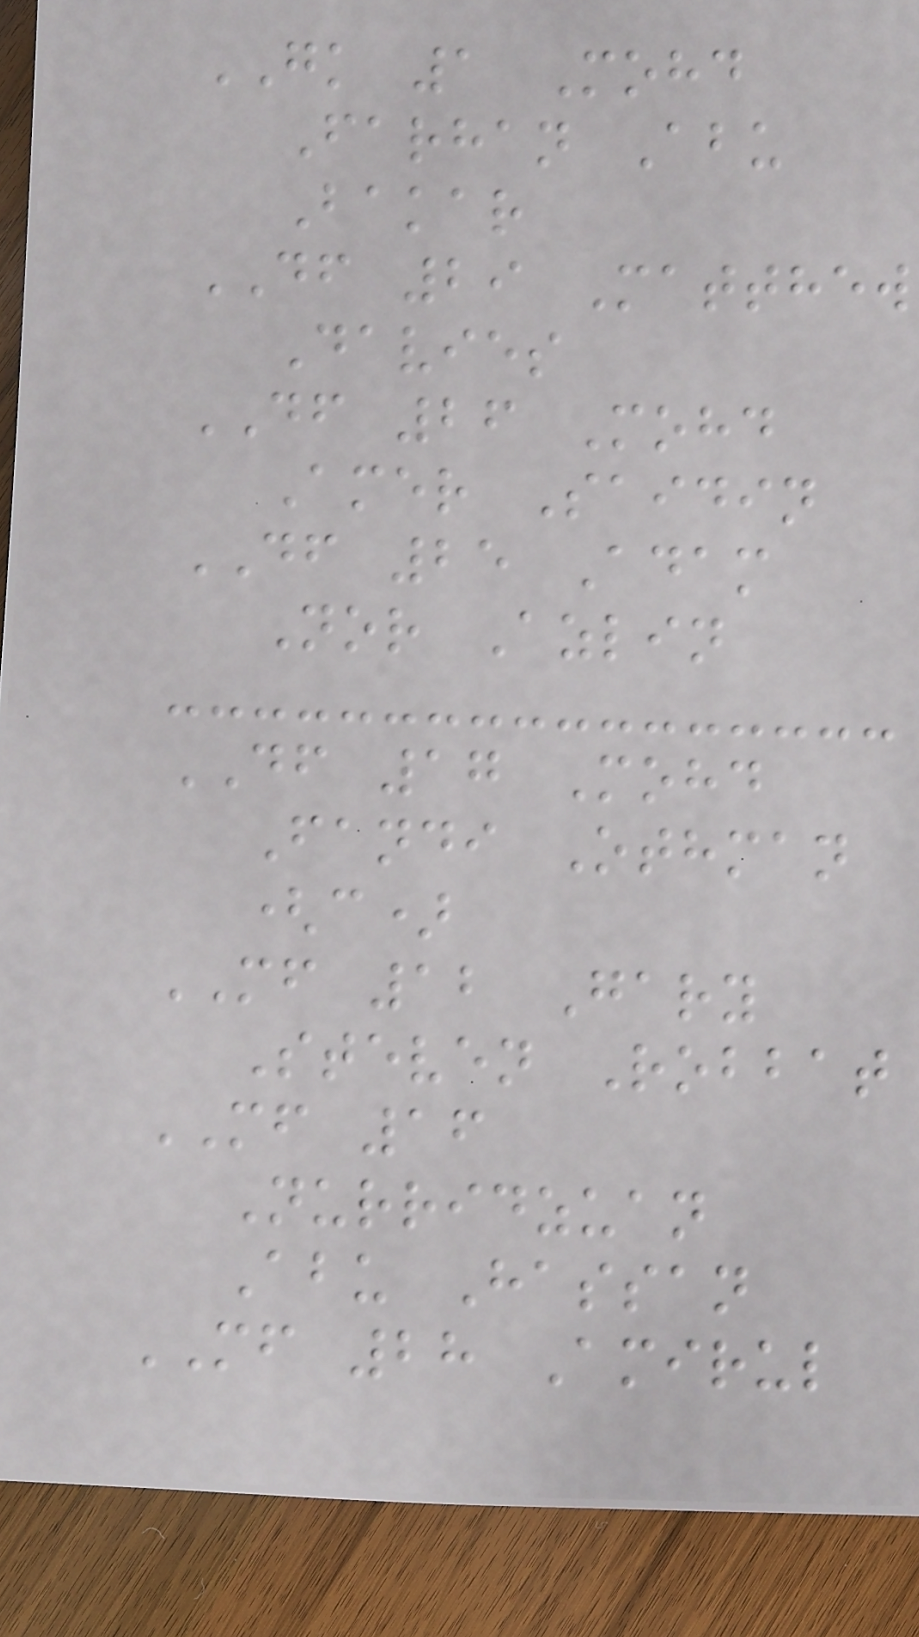GK 1 Mohd
Farhan Abu
Bakar
DF 29 Matthew
Davies
DF 26 Mohd
Amer Saidin
DF 25 Adam
Nor Azlin
DF 17 Mohd
Fandi Othman
(c)
MF 12 Gary
Steven Robbat
MF 16
Nurridzuan
Abu Hassan
MF 28 Amirul
